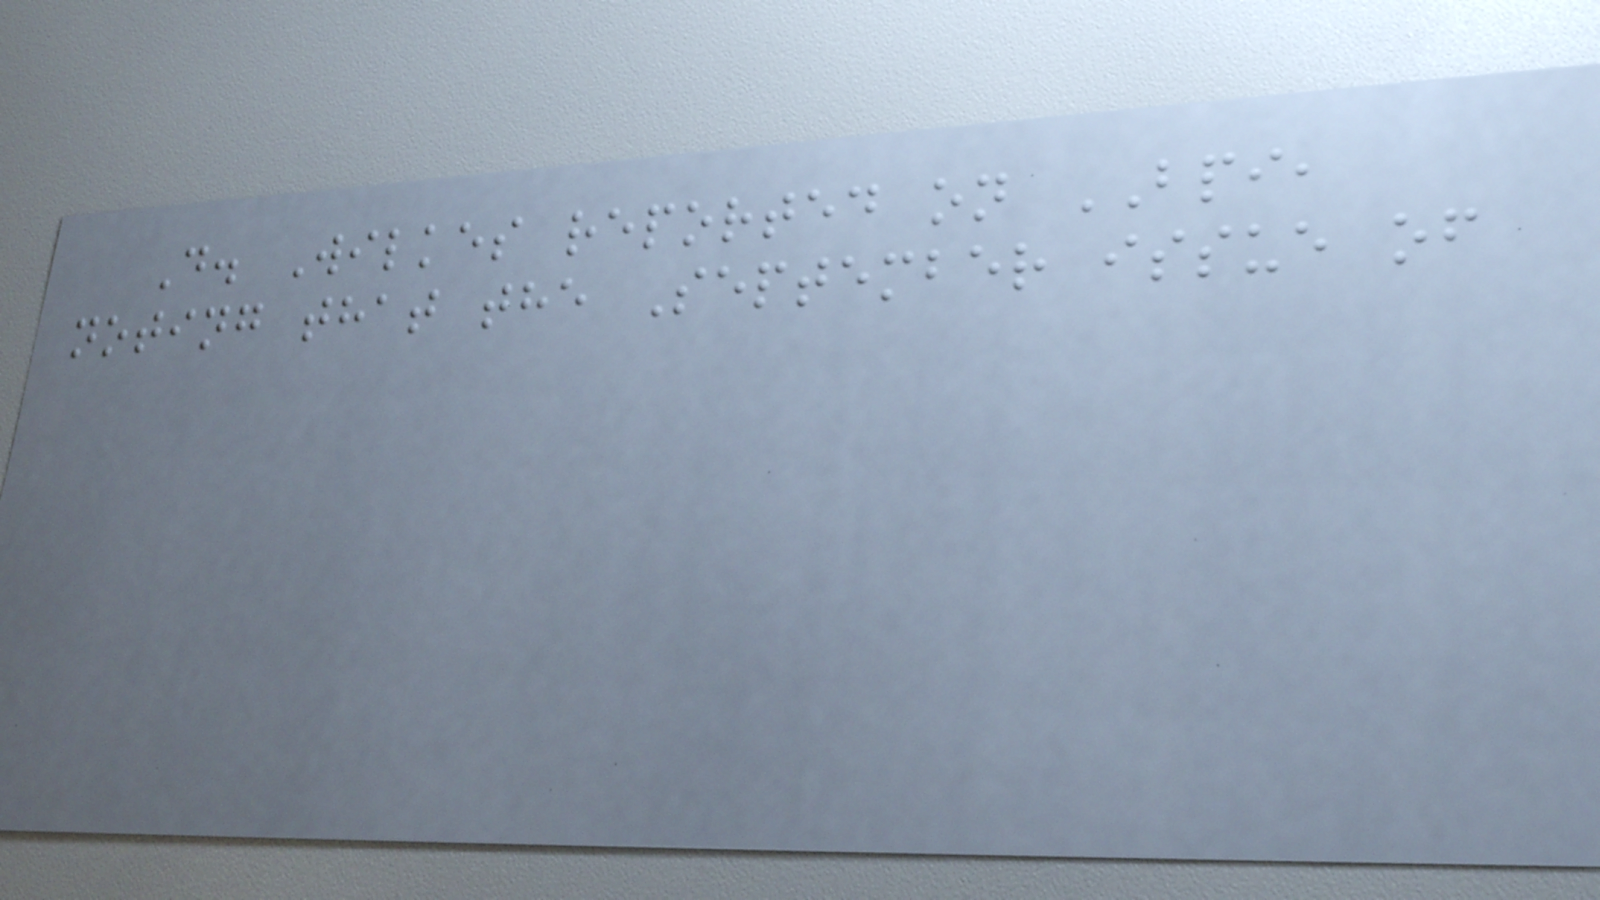D. Wilkes reported on BPI,
noting that the September issue of
